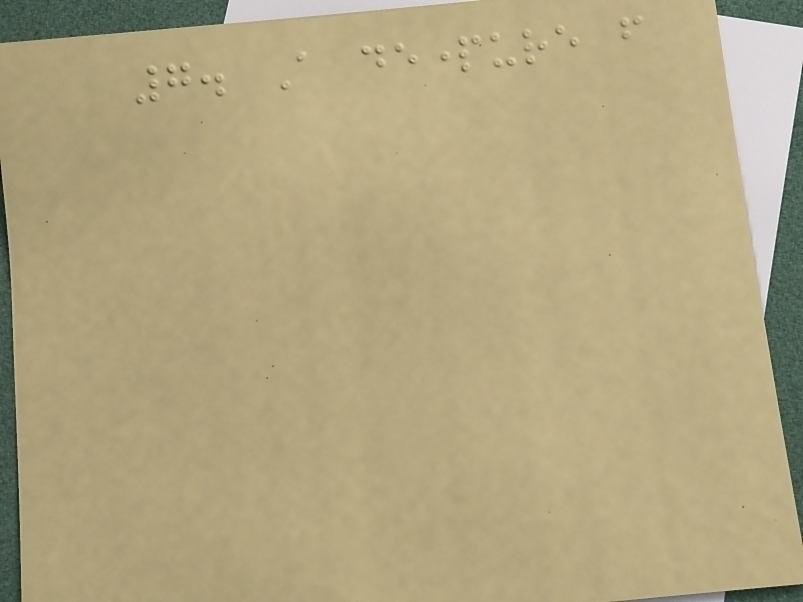7. A departure from
